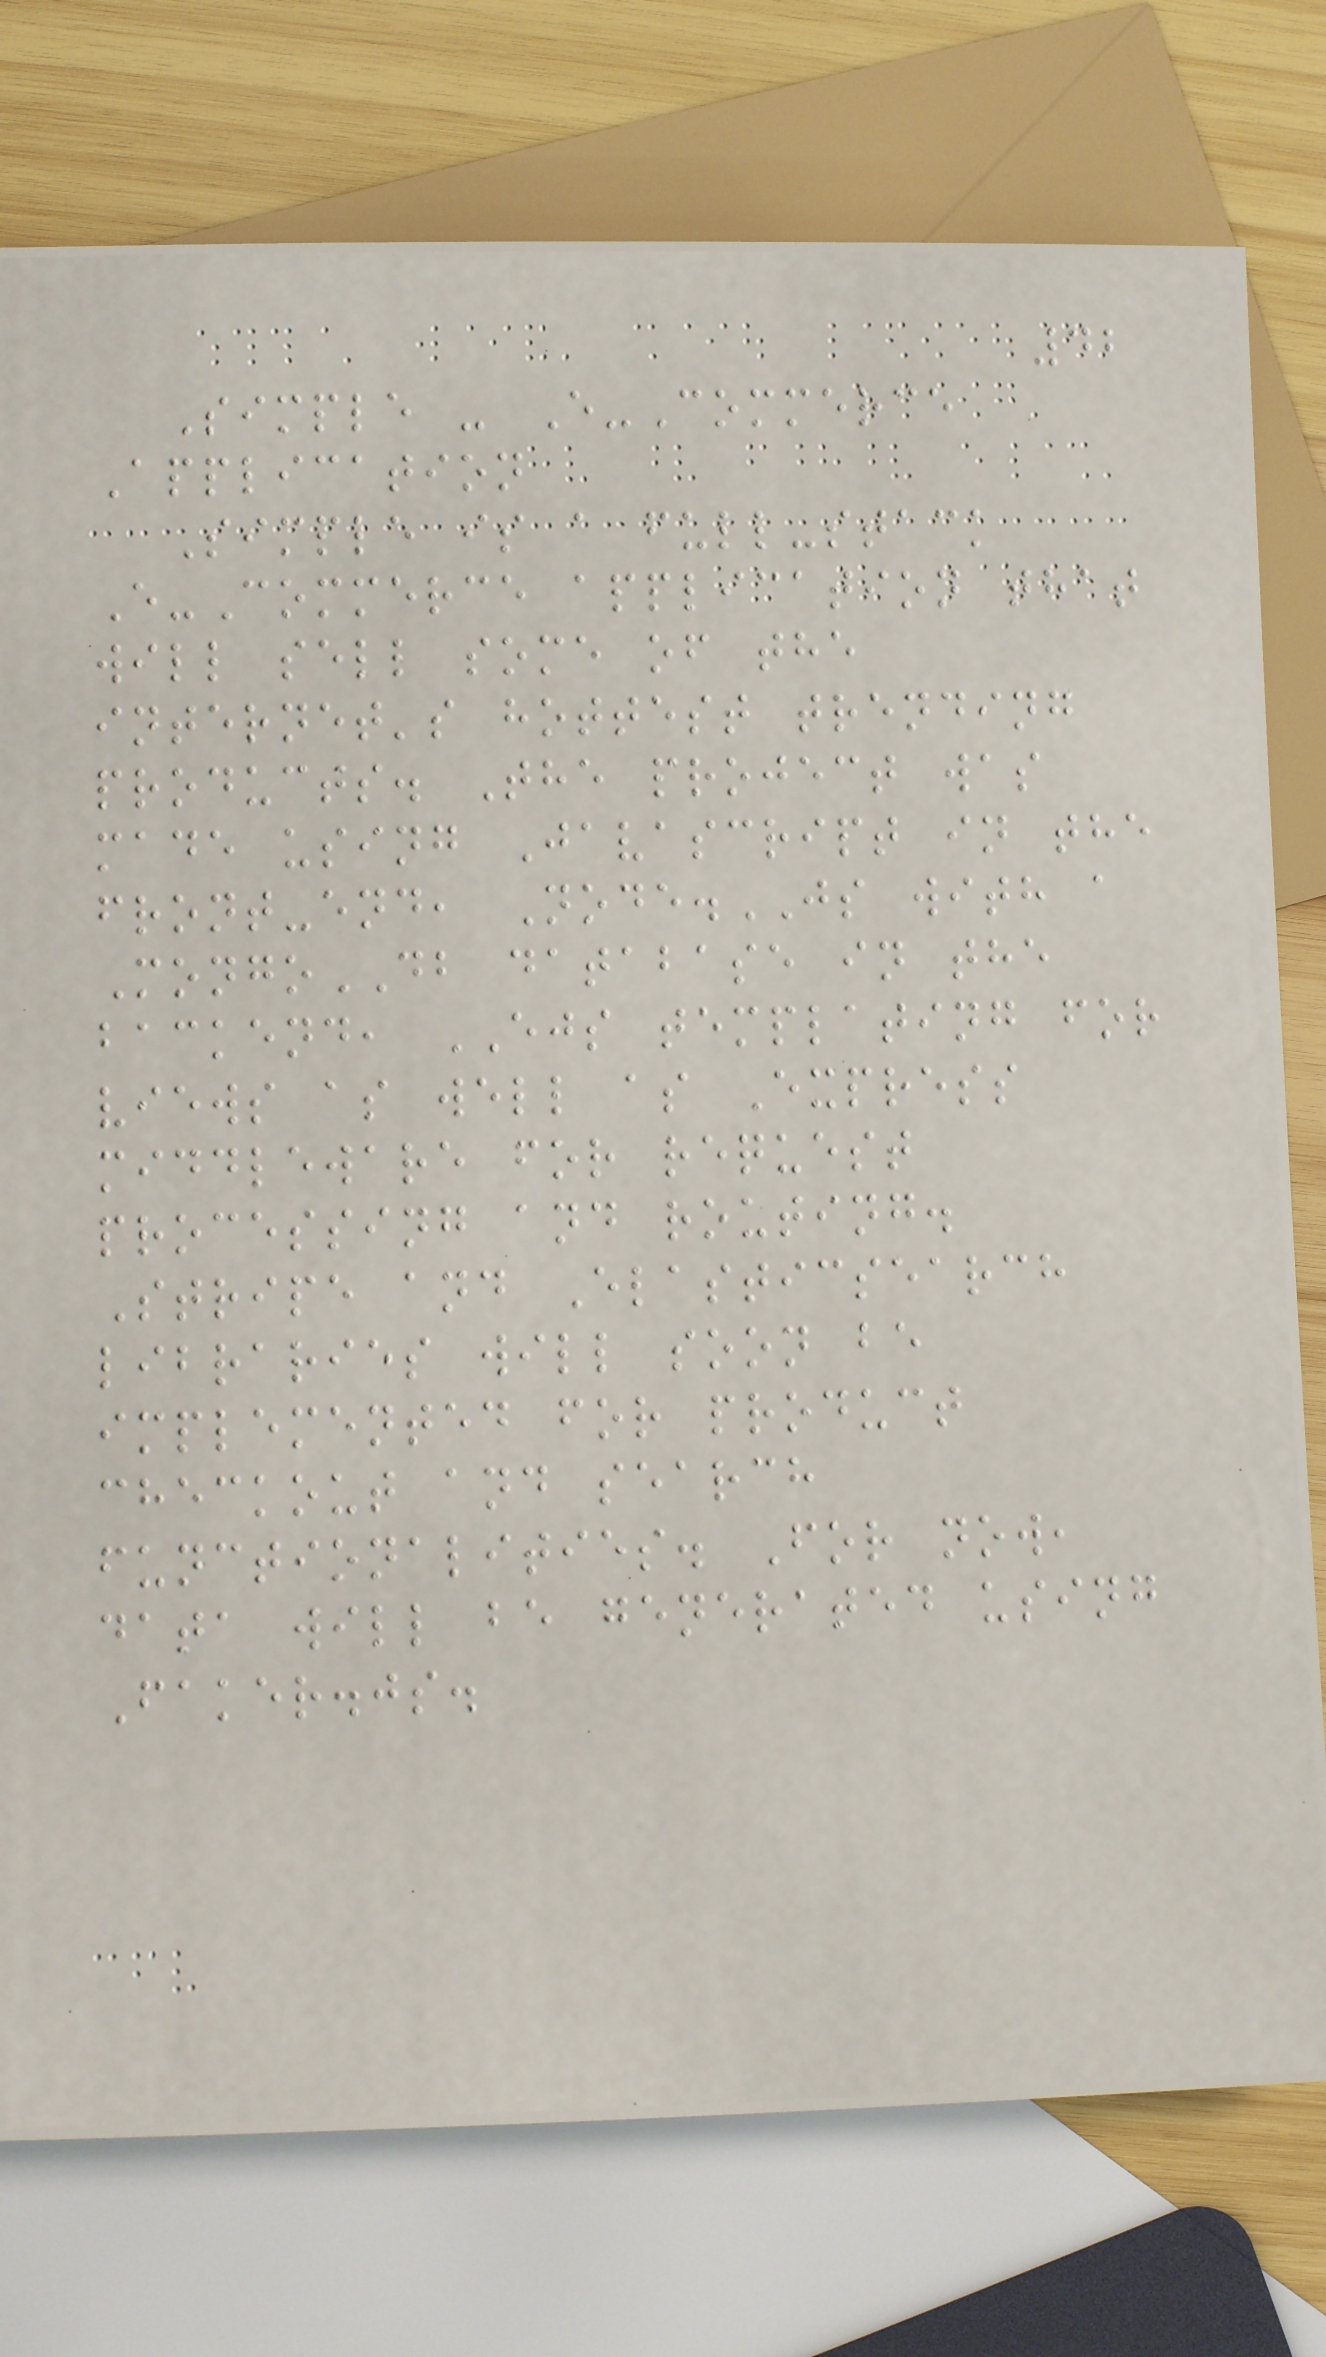42
Simple - E-Commerce
Application
Simple is a full-stack
E-Commerce application that
will sell some of the
internet's hottest trending
products. The project was
made using Javascript in the
front-end, Node.JS with a
MongoDB database in the
backend, EJS templating for
views as well as Express
middleware for request
processing and routing.
Stripe and Elasticsearch
libraries will soon be
implemented for product
checkout and search
functionalities. For now,
data will be generated using
Faker.js.
